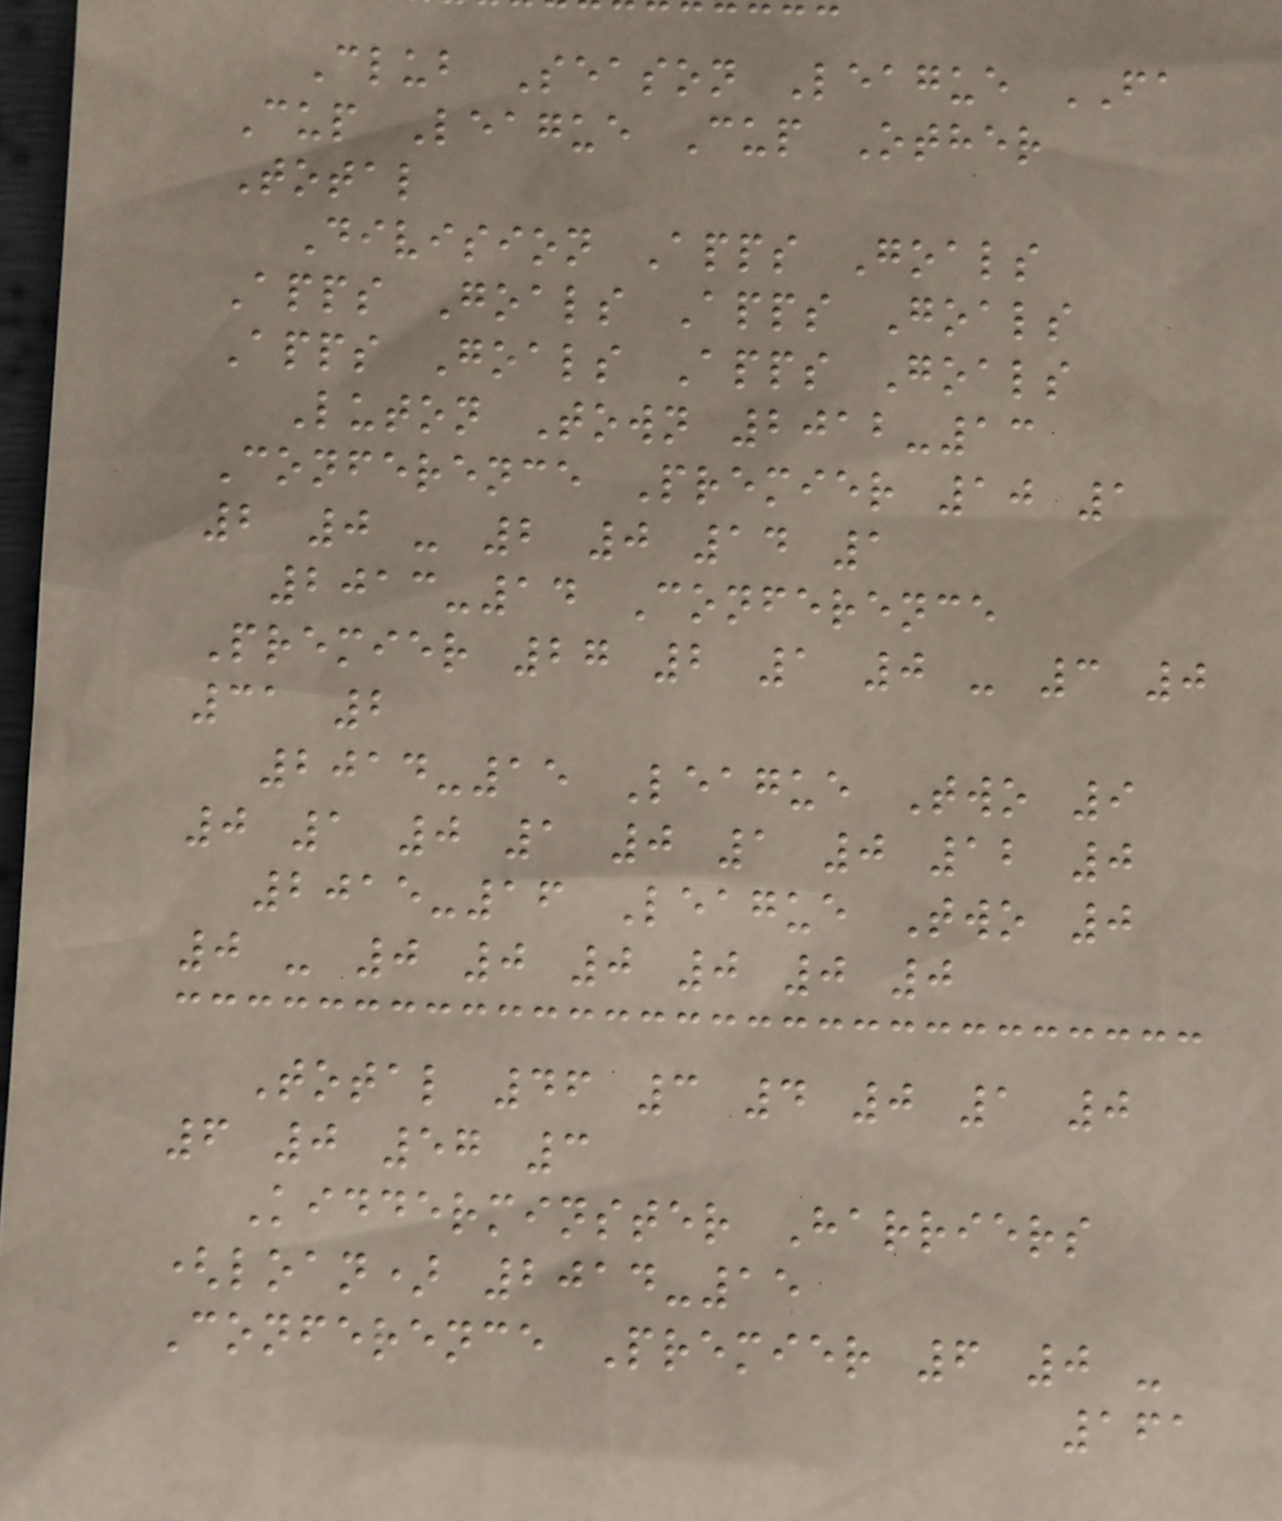Club Season League FA
Cup League Cup Other
Total
Division Apps Goals
Apps Goals Apps Goals
Apps Goals Apps Goals
Luton Town 2012-13
Conference Premier 10 1
2 0 - 2 0 14 1
2013-14 Conference
Premier 27 2 1 0 - 3 0
31 2
2014-15 League Two 9
0 1 0 1 0 1 0 12 0
2015-16 League Two 0
0 - 0 0 0 0 0 0
Total 46 3 4 0 1 0
6 0 57 3
Kidderminster Harriers
(loan) 2014-15
Conference Premier 6 0 -
161
